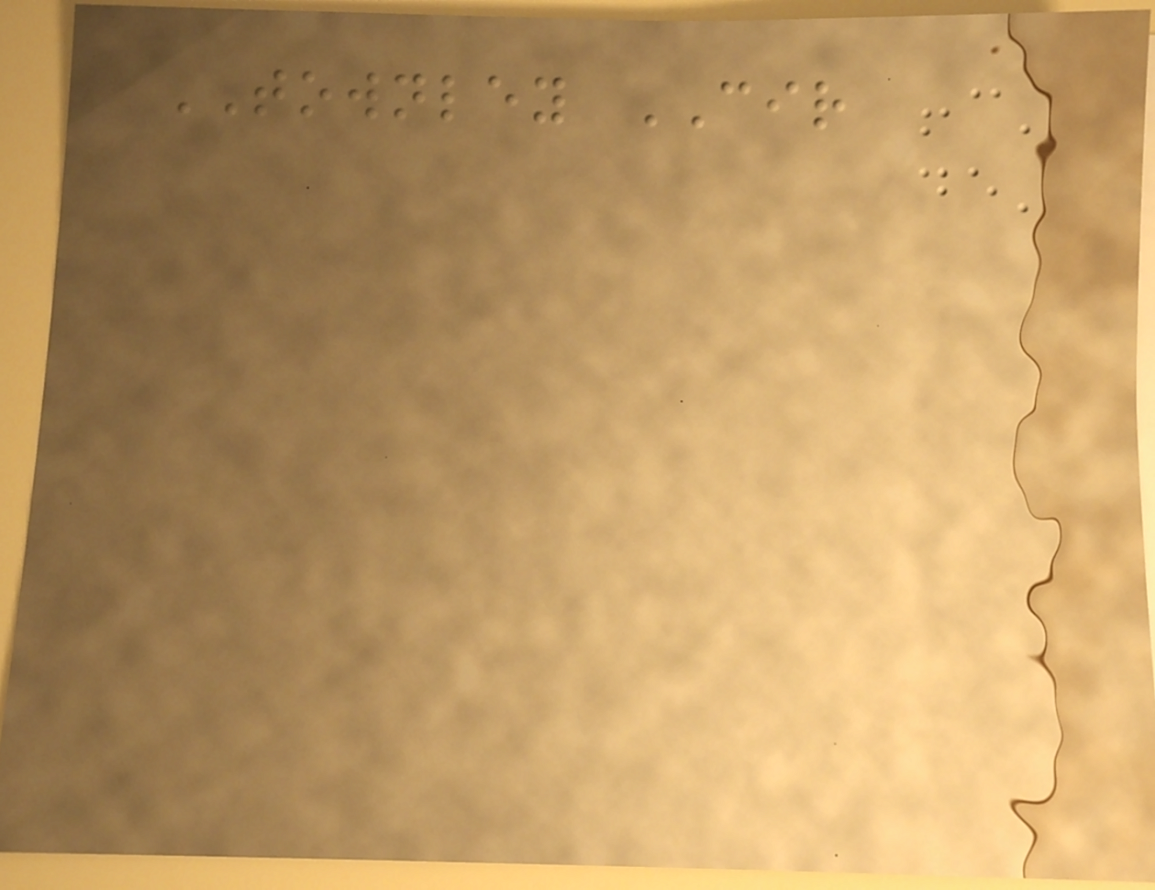TOWNLEY CIR
